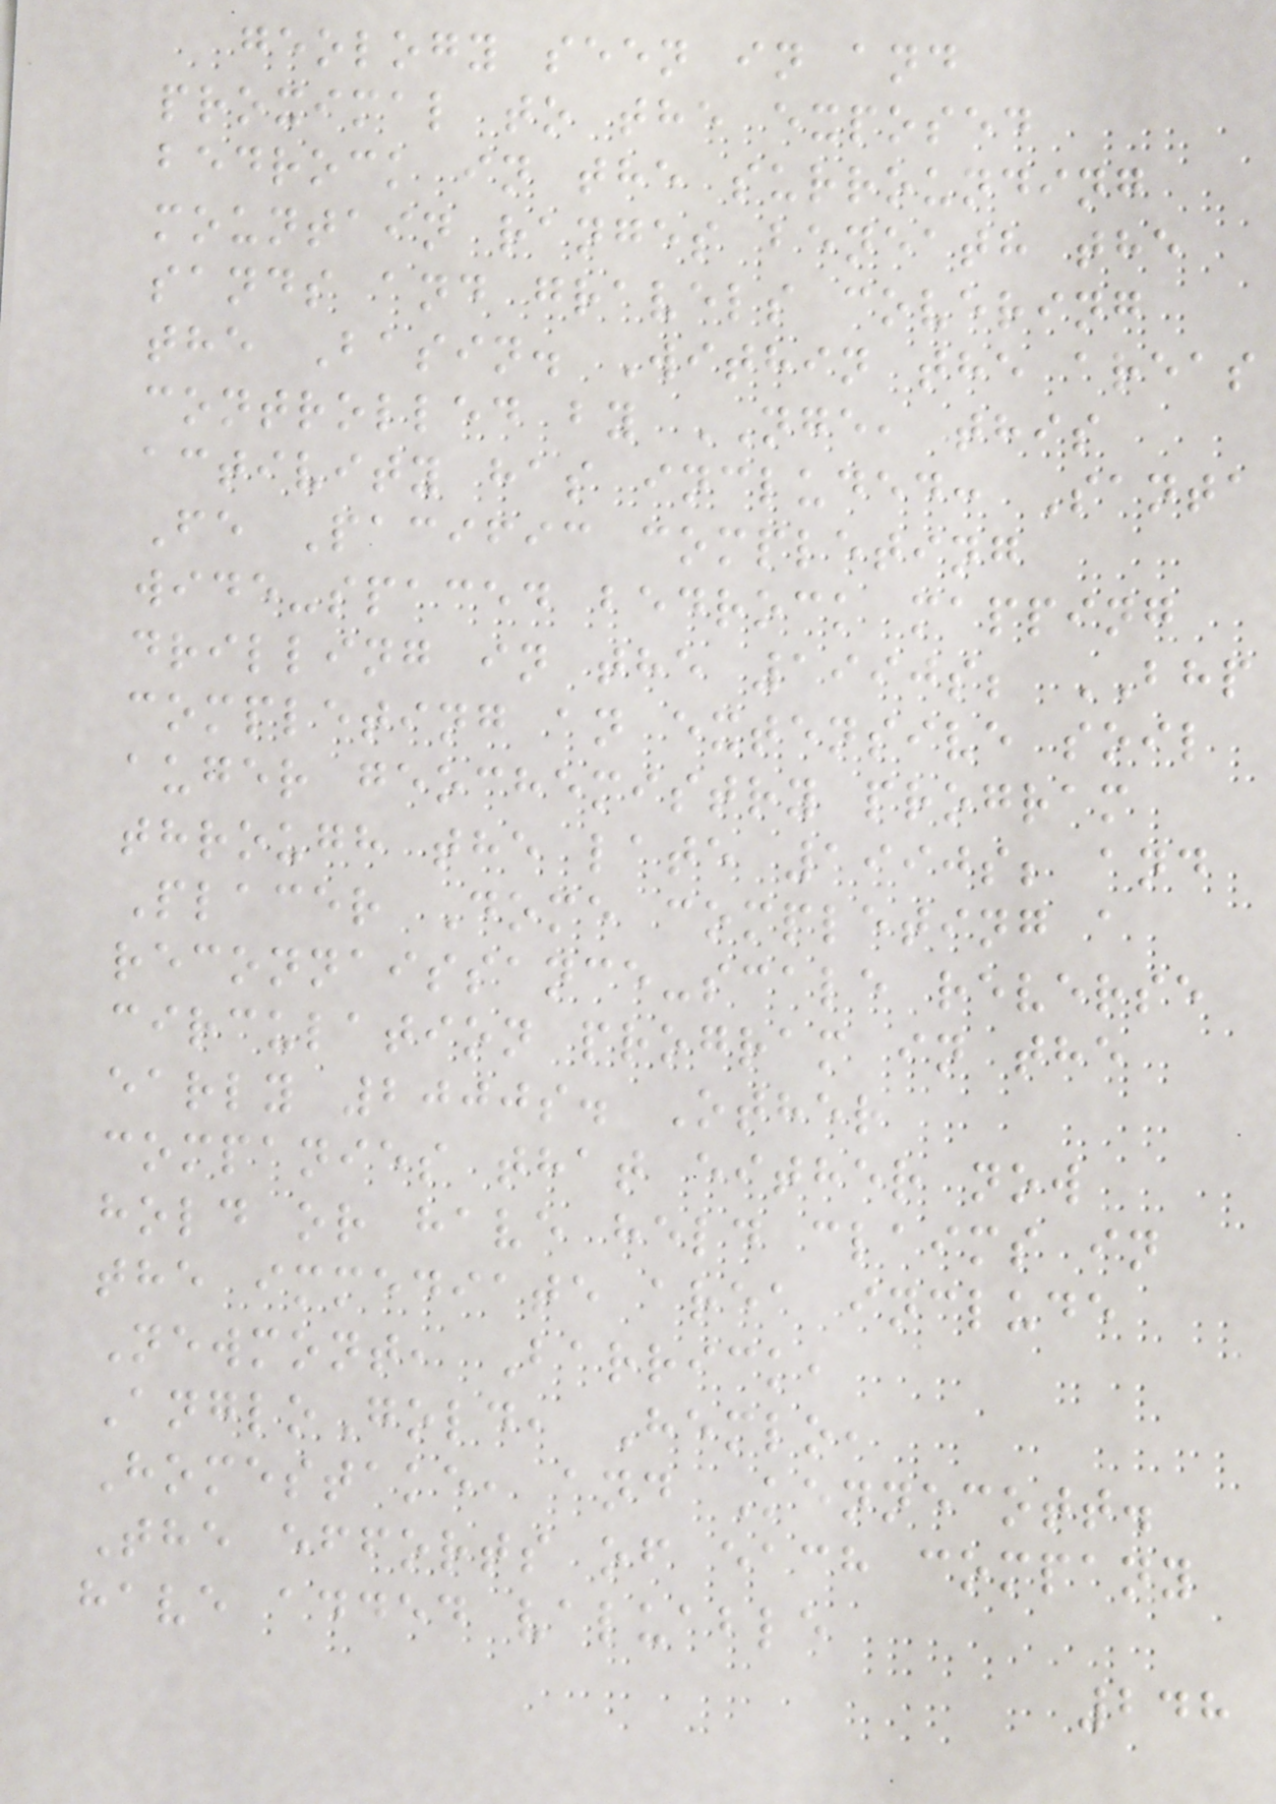geology seen in and
proximal to the exposed
bedrock in the surrounding
mountain ranges beneath the
sands and gravels covering
the Basin. Within the areas
controlled by NGE, this
activity has included: Santa
Fe Pacific completing
wide-spaced bedrock mapping
drilling in the 1990s; BHP
completing an extensive soil
auger geochemistry program
through the late 1990s; and
Placer Dome completing a
reconnaissance-scale reverse
circulation program in the
early 2000s. Other
companies that either now
hold or have held claims in
the immediate area include
Newmont, Barrick,
AngloGold, Hemlo,
Homestake, and Kennecott.
The efforts of each company
have added valuable
248
